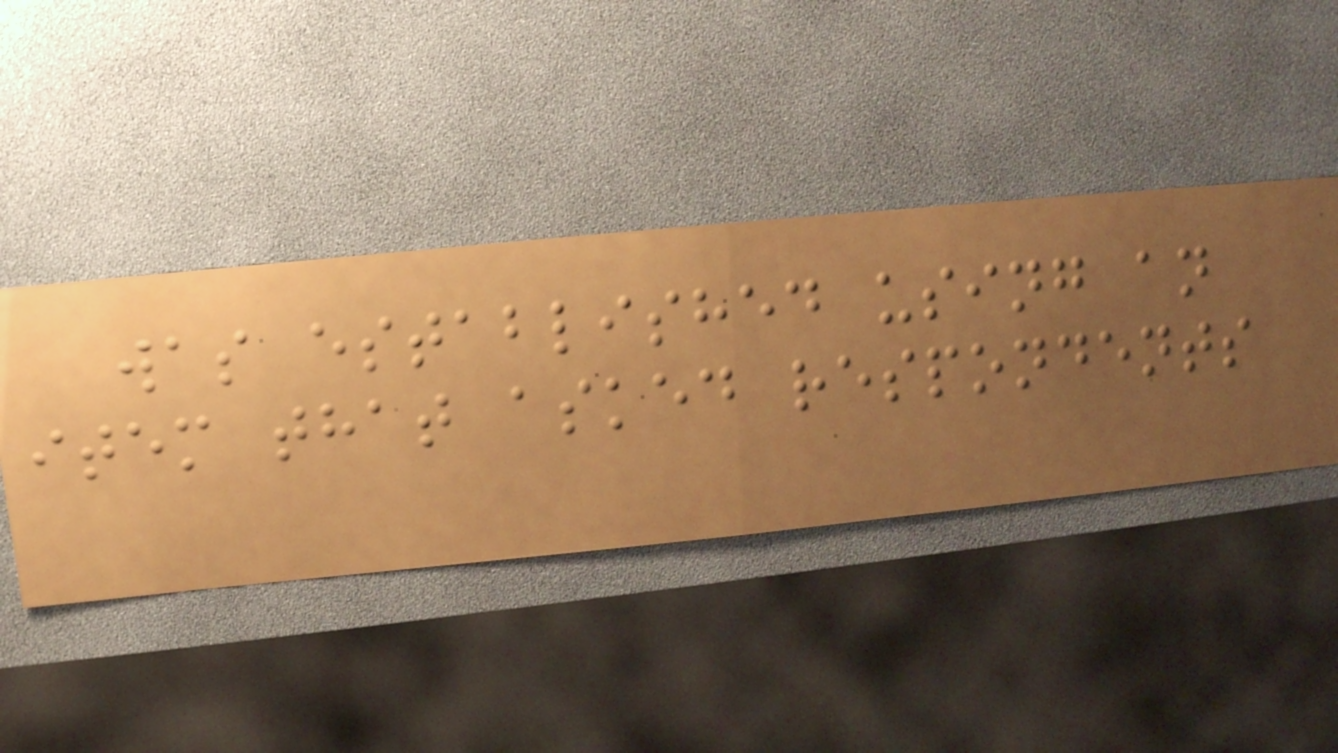was established using an
item that asked respondents
